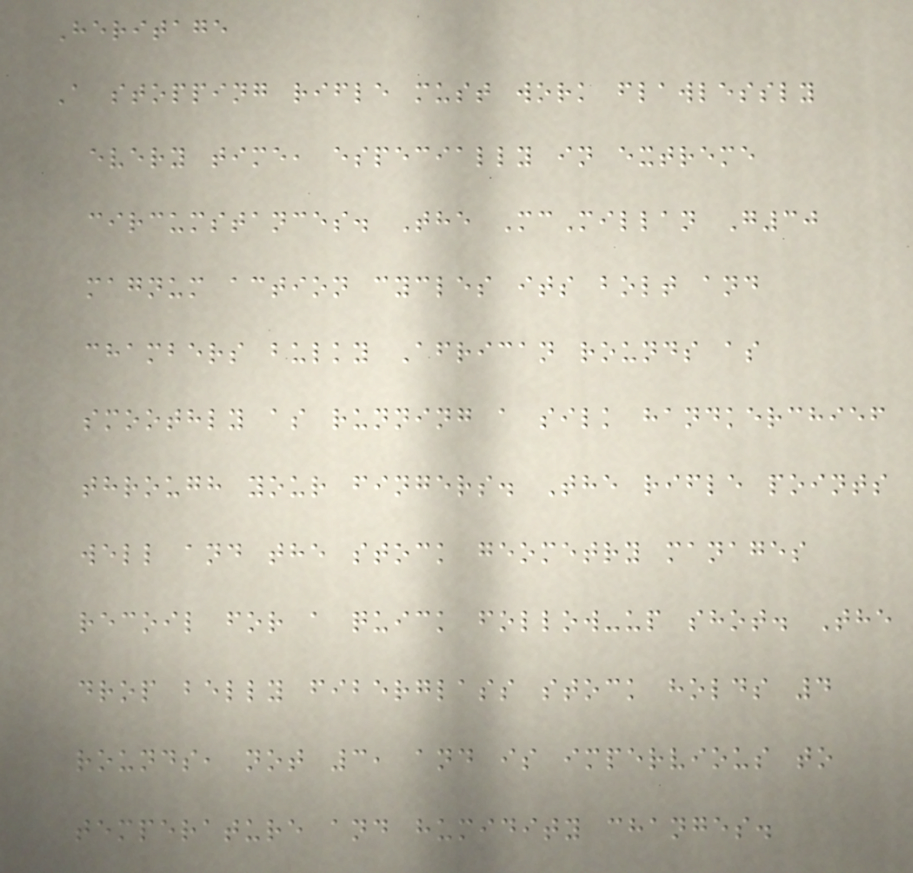Heritage
A stopping rifle must work flawlessly
every time, especially in extreme
circumstances. The McMillan G30
magnum action cycles its bolt and
chambers bulky African rounds as
smoothly as running a silk handkerchief
through your fingers. The rifle points
well and the stock geometry manages
recoil for a quick follow-up shot. The
drop belly fiberglass stock holds 4
rounds, not 3, and is impervious to
temperature and humidity changes.
